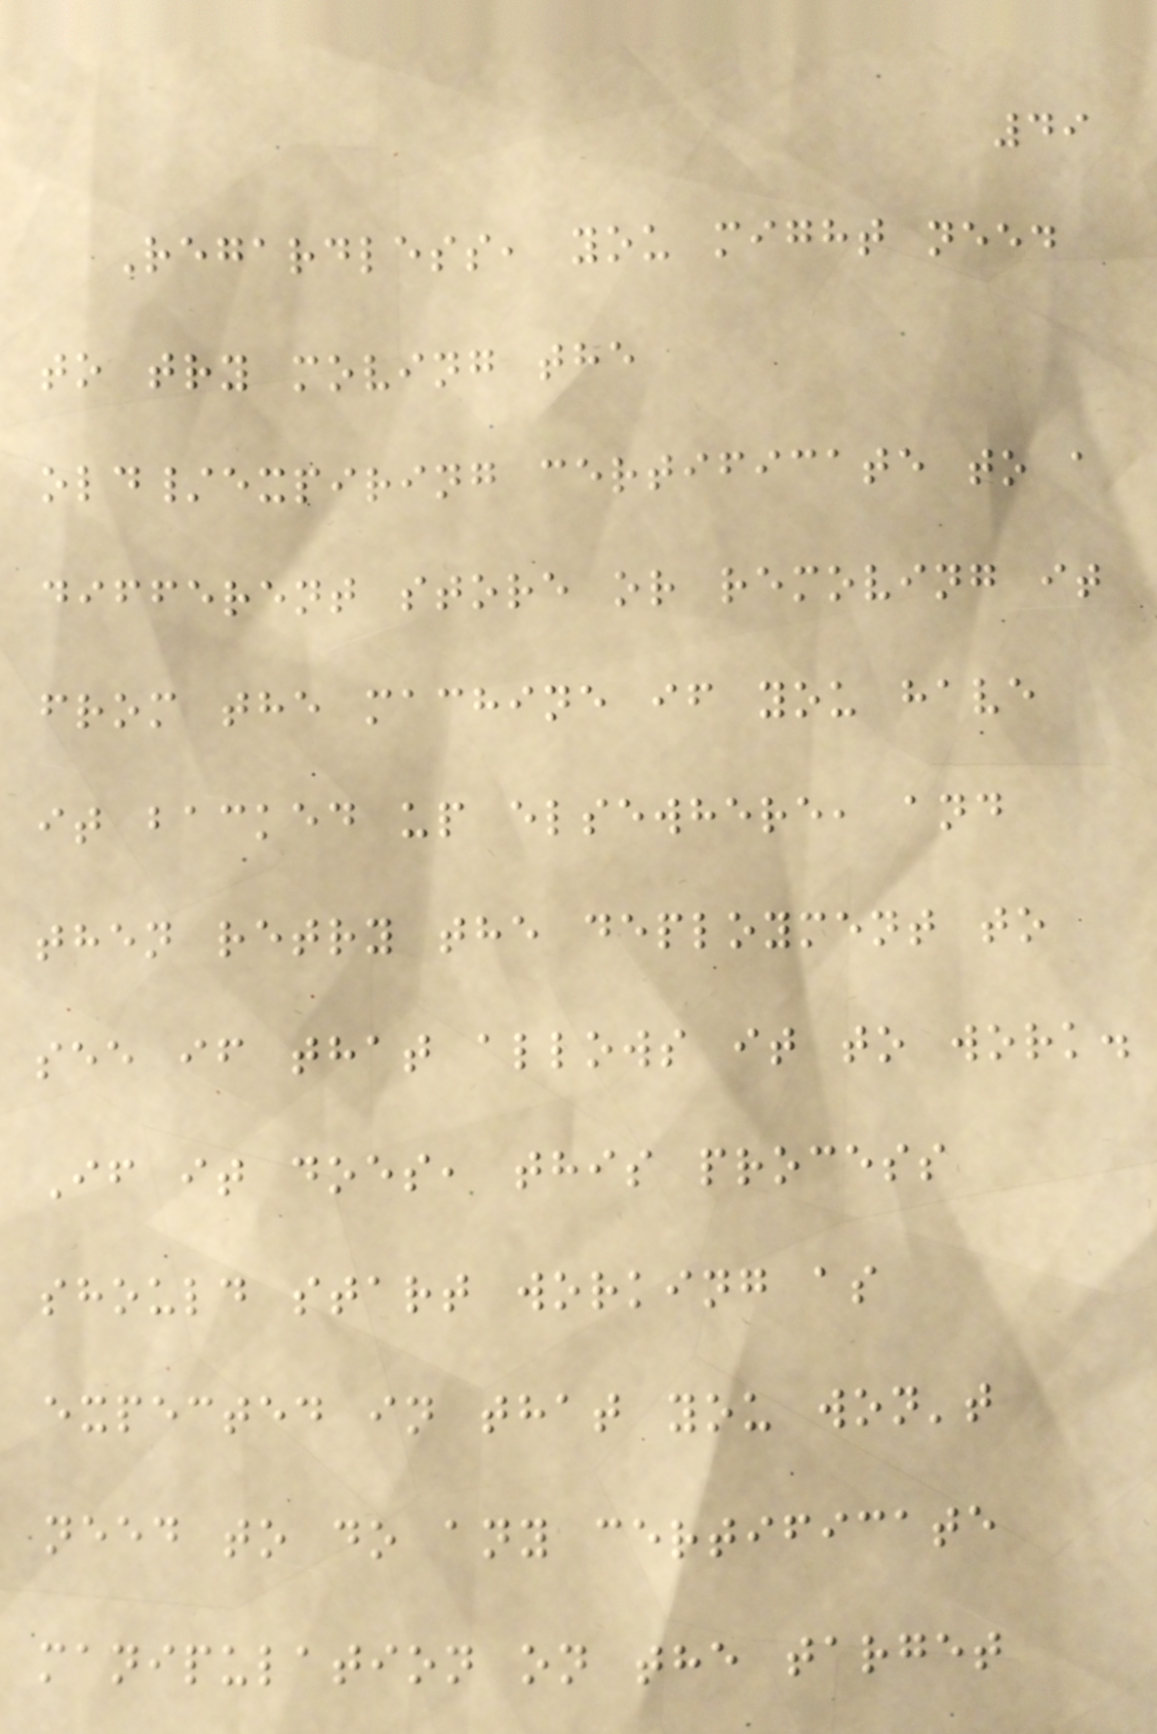49
Regardless, you might need
to try moving the
old/expiring certificate to a
different store or removing it
from the machine if you have
it backed up elsewhere, and
then retry the deployment to
see if that allows it to work.
If it does, this process
should start working as
expected in that you won't
need to do any certificate
manipulation on the target
